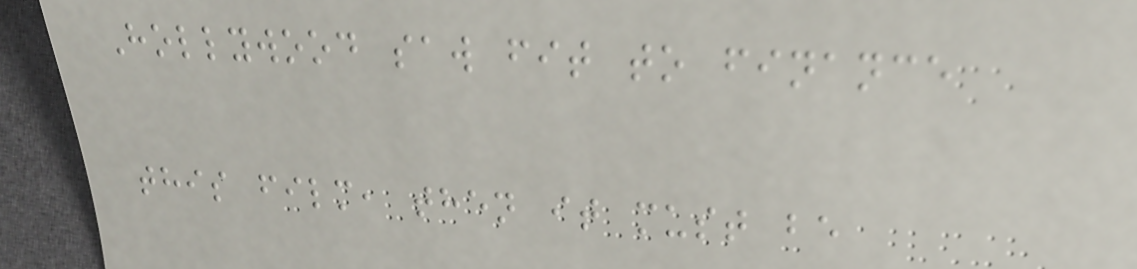Hollywood saw fit to finance
this film, then it must be
